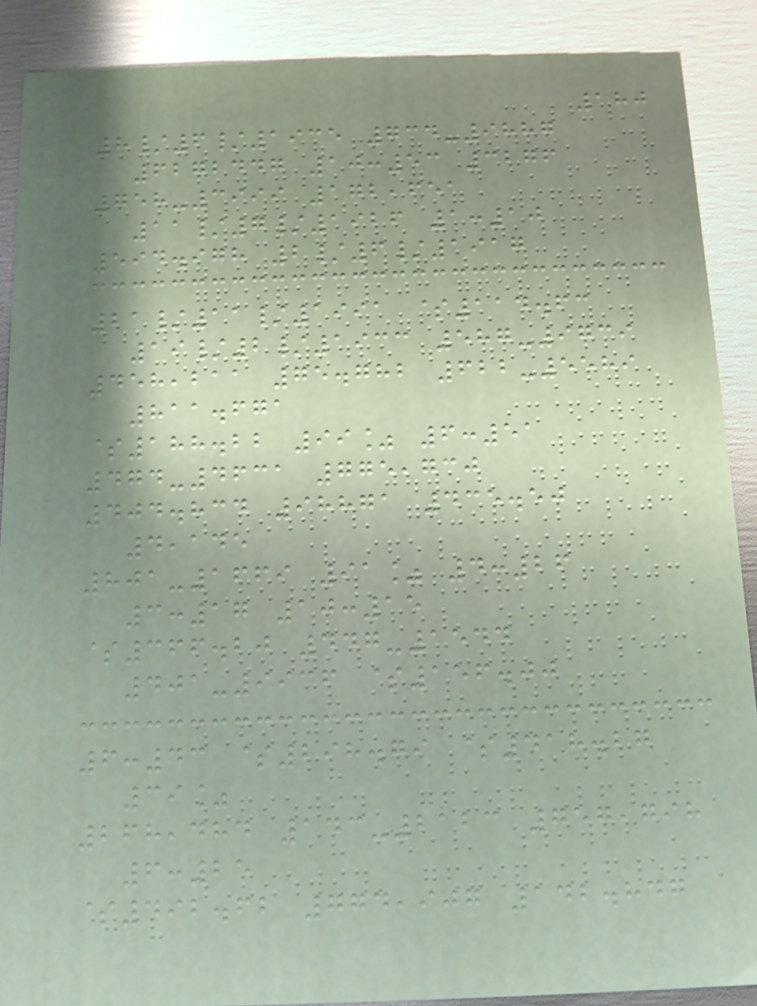180
8/6/1935 734-9887
6272447 10:53 3276
758-3999 172,651
11/7/1926 1:10
594.978 2/6/1917
21/11/1991 $114.63
19/2/1933 587-9739
458,211 75.782 622-5589
811.671
$188.22 99% 6:51
474-4631 775,730
404.834 98871 435.50
4,145
801-1669 91% 4:26
3:17 10:15
$366.20 447-1544
401-9936 $156.00
6:43 $298.79 $418.27
39%
268,484 143-2123 757,798
6:25
$492.62 774,907 142.847
